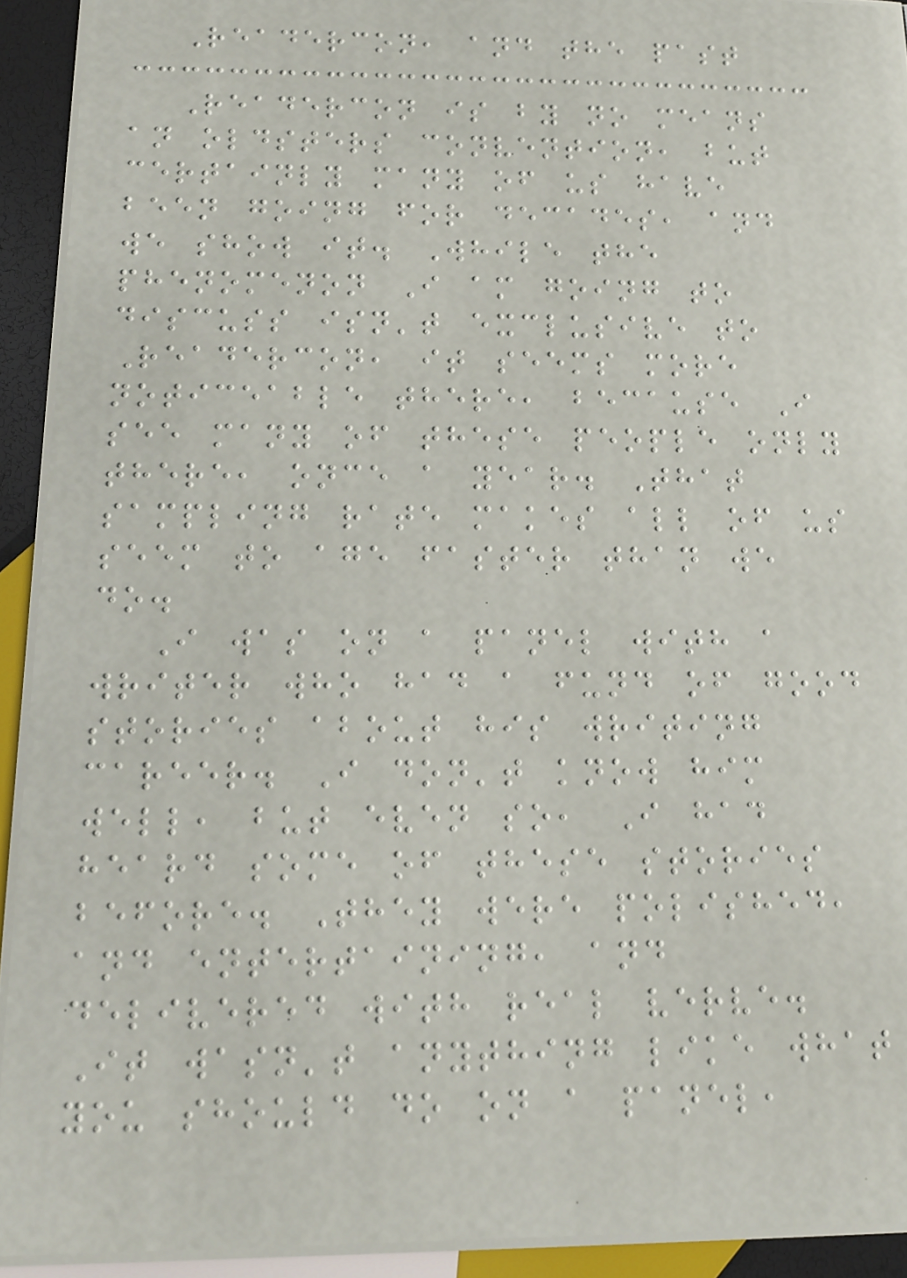Readercon, and the past
Readercon is by no means
an oldsters convention, but
certainly many of us have
been going for decades, and
we show it. While the
phenomenon I am going to
discuss isn't exclusive to
Readercon, it seems more
noticeable there, because I
see many of these people only
there, once a year. That
sampling rate makes all of us
seem to age faster than we
do.
I was on a panel with a
writer who had a fund of good
stories about his writing
career. I don't know him
well, but even so, I had
heard some of these stories
before. They were polished,
and entertaining, and
delivered with real verve.
It wasn't anything like what
you should do on a panel,
